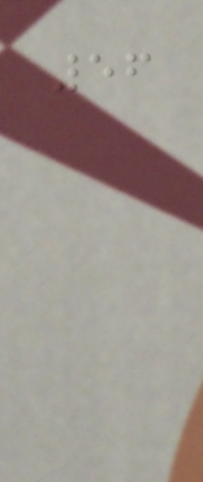56
